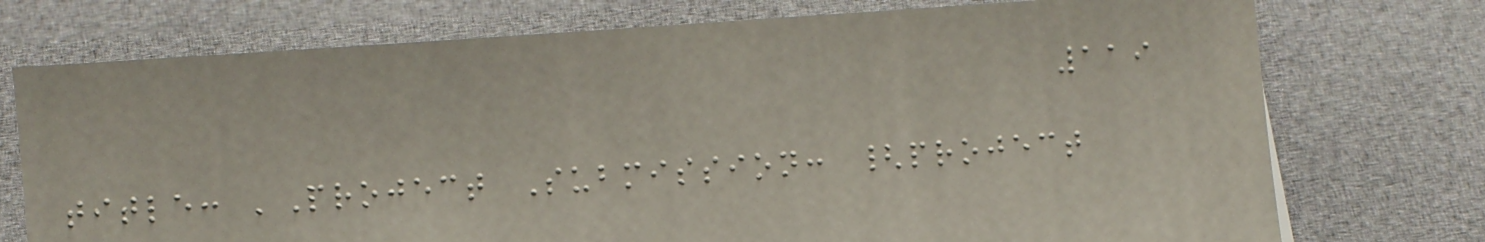119
title: 'Project Submission: {project
